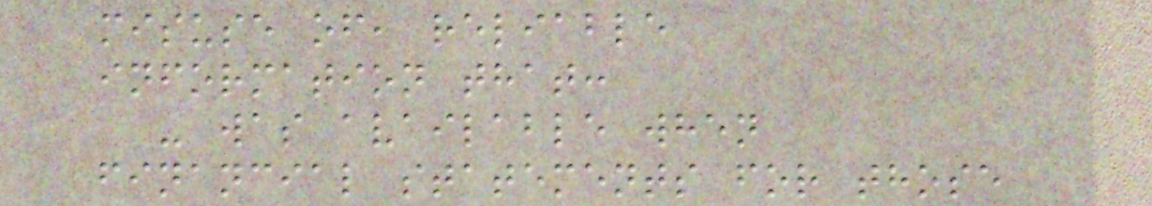misuse of, reliable
information that:
- was available when
financial statements for those
